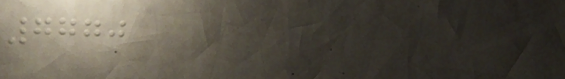7770
